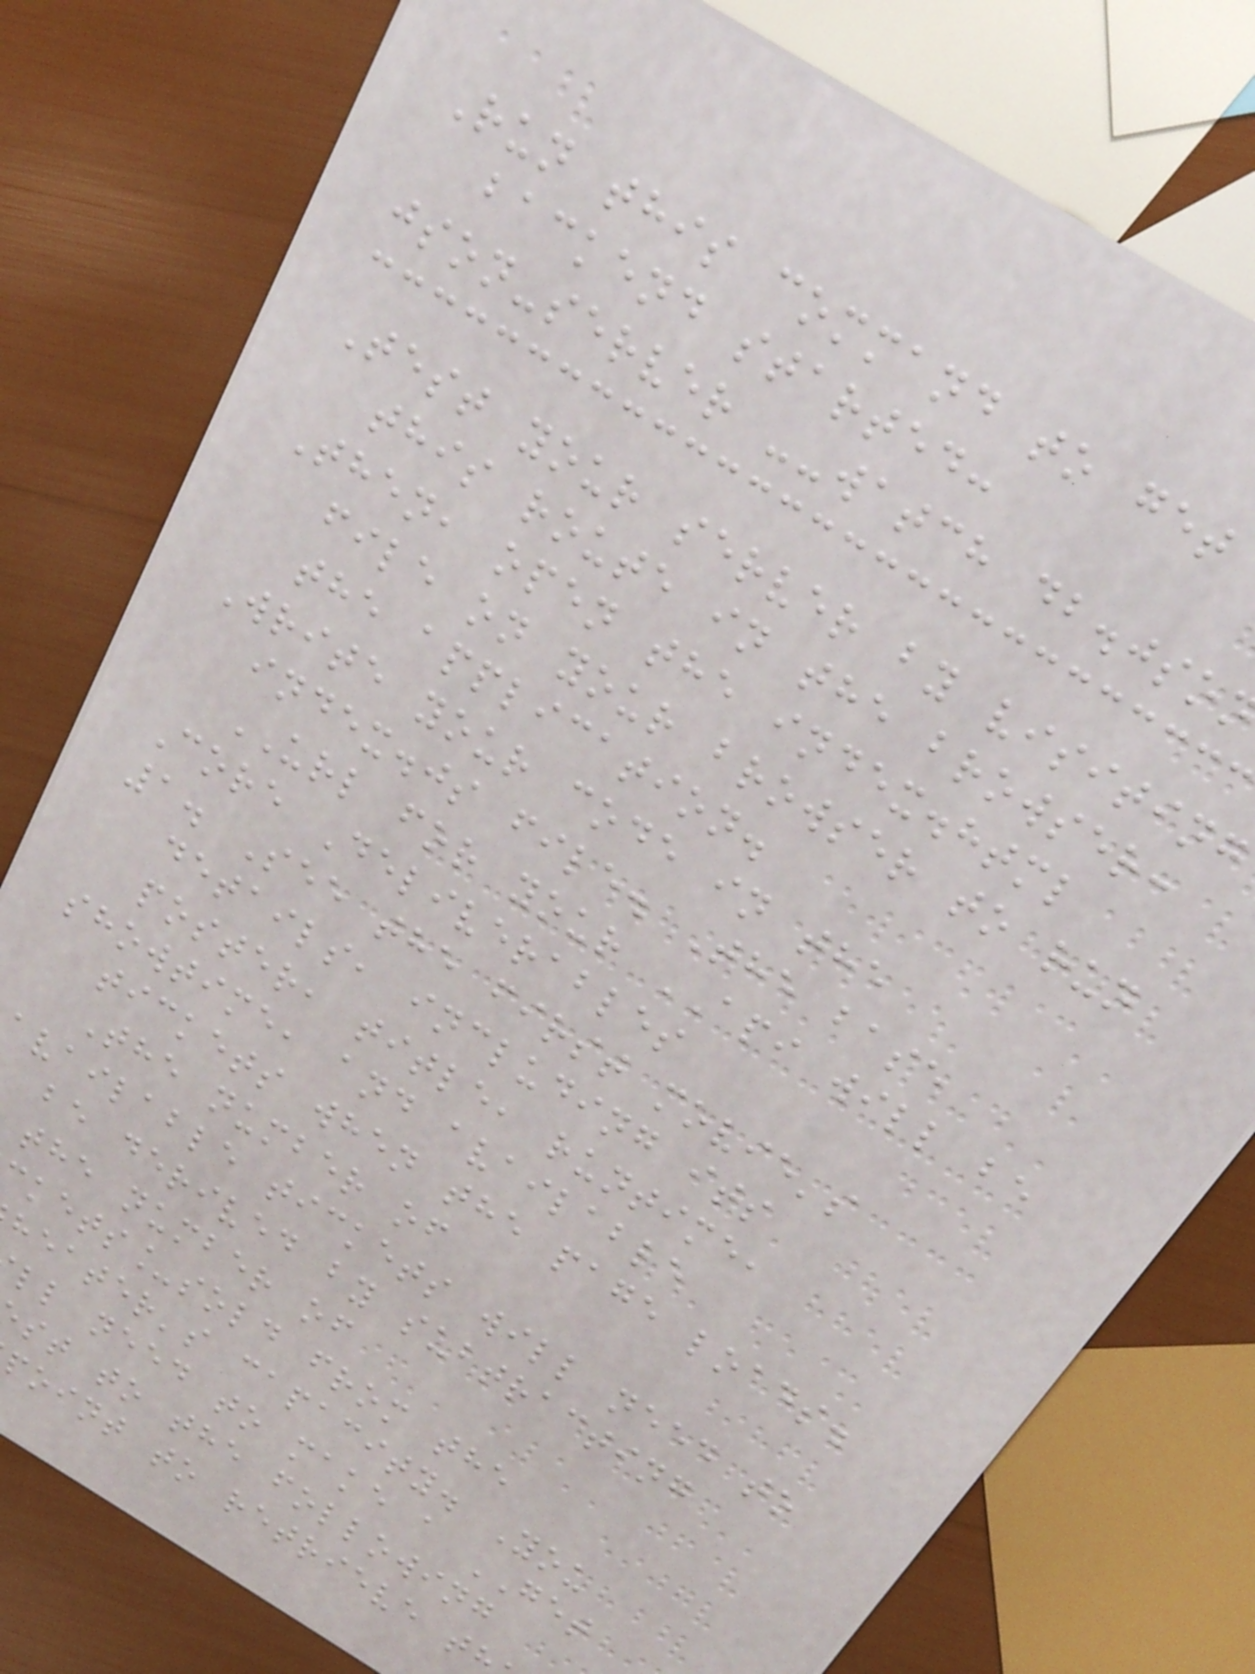Run this command to get
backend started:
json-server --watch db.jso
Test your server by visiting
this route in the browser:
Then, open the index.html
file on your browser to run
the application.
Write your code in the
index.js file. The base
URL for your API will be
Core Deliverables
1. See the first movie's
details, including its
poster, title, runtime,
showtime, and available
tickets when the page loads.
The number of
available tickets will need to
be derived by subtracting
the number of
kets_sold from the
heater's capacity. You
ll need to make a GET
st to the following
point to retrieve t
